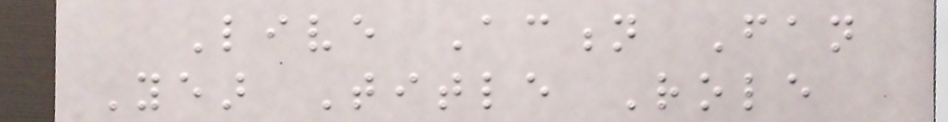Live Action Fan
Year Title Role
